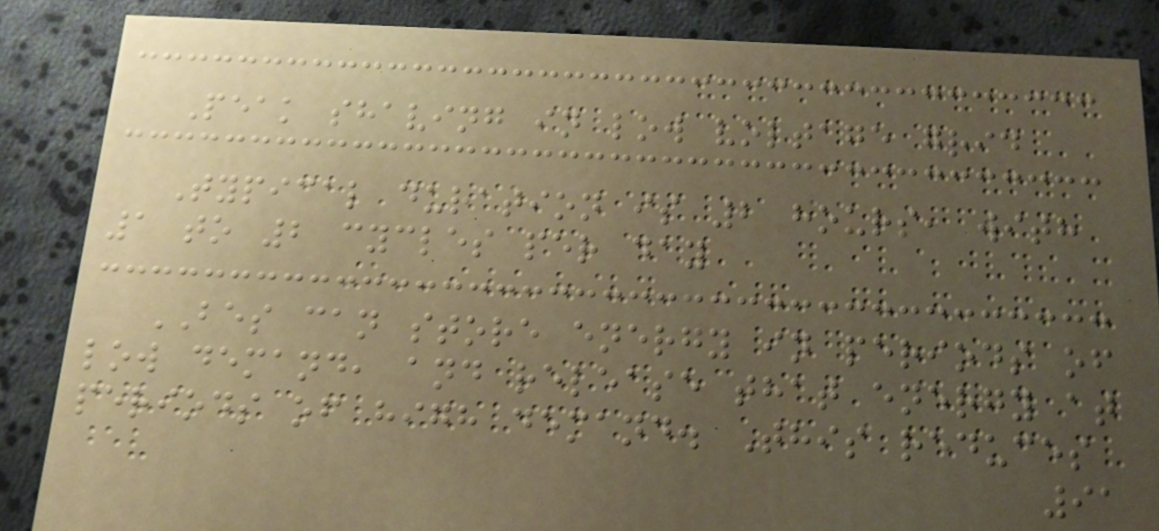Peak shaving in low voltage grid
Typical duration is 2 hours, with
1 to 2 cycles per day
BES can store energy in periods of
low demand, and release that energy at
periods of high demand. This reduces
91
